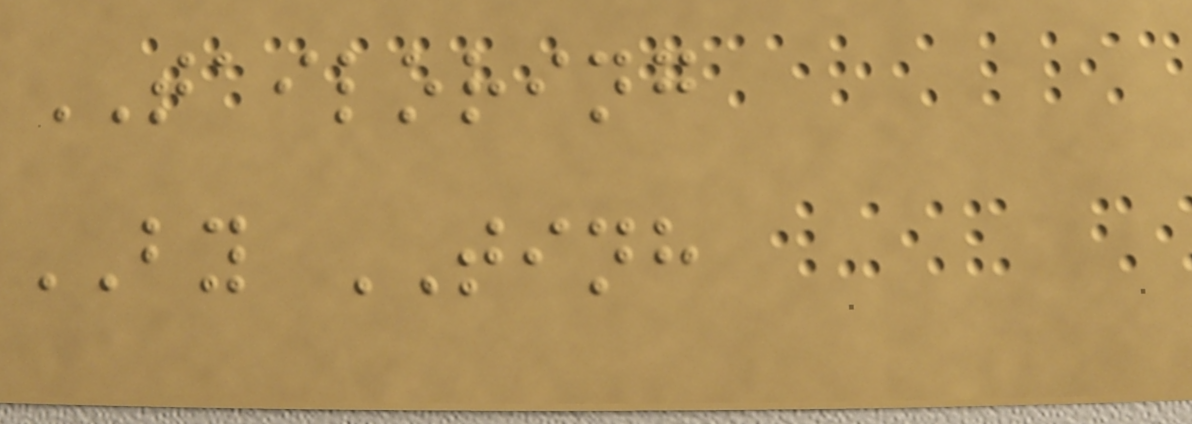TAILORING
BY TINH
